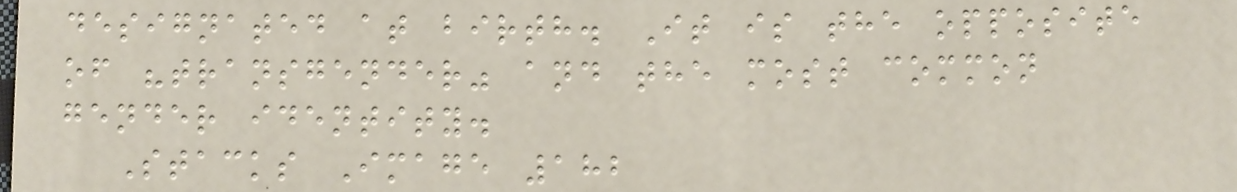designated at birth. It is the opposite
of "transgender" and the most common
gender identity.
Stacks Image 182
